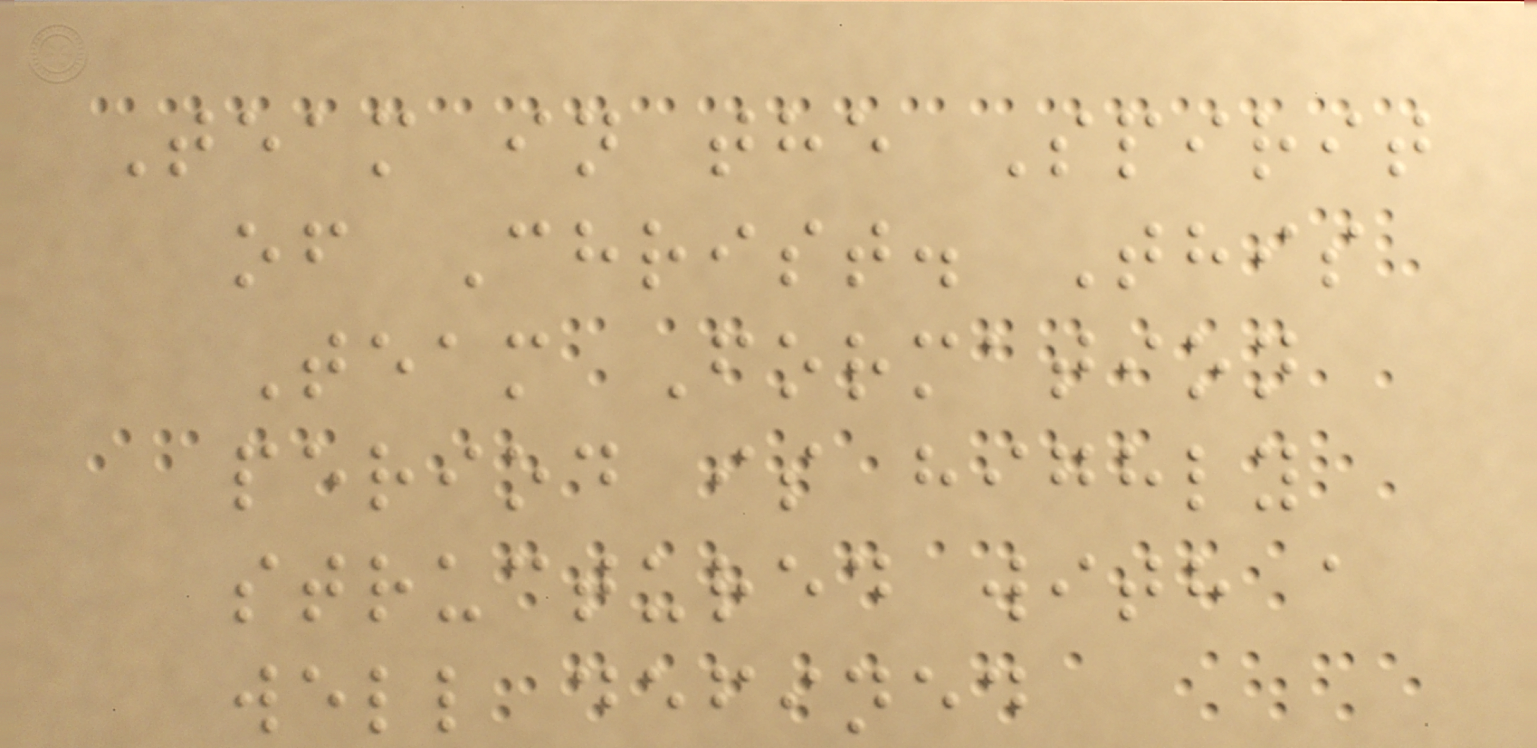Team in the Spirit
of Christ. This
Team Formation
period is highly
structured with a
well defined
